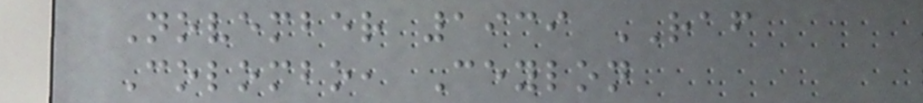November 1939 RAF
Colombo, Ceylon
